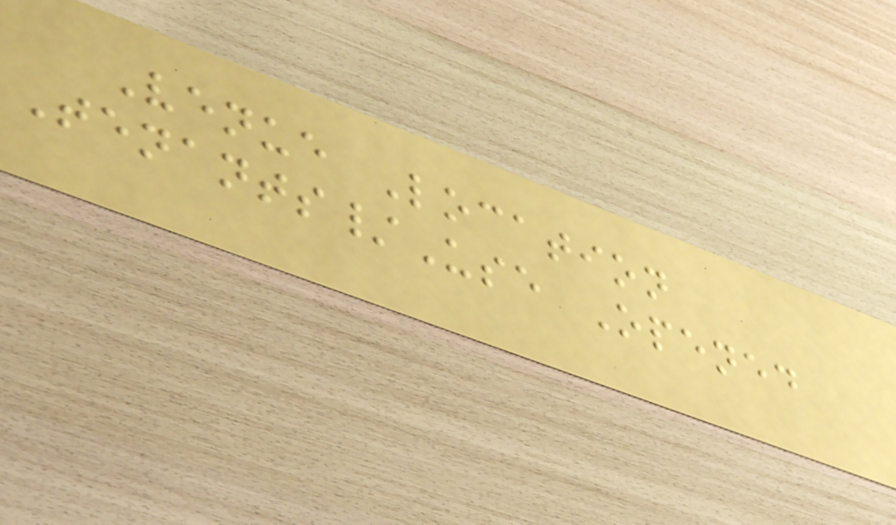Venue Location
Tenants/Use Opened
